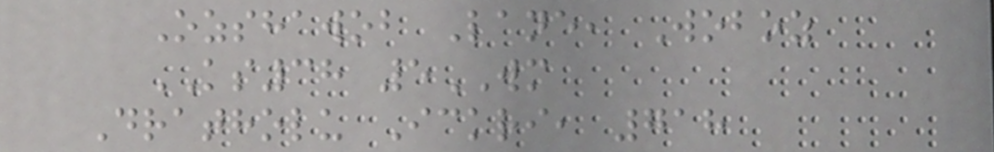Ozshawob Lane, Woboz
KS38 5WM
Dratholu Ickri, 718
